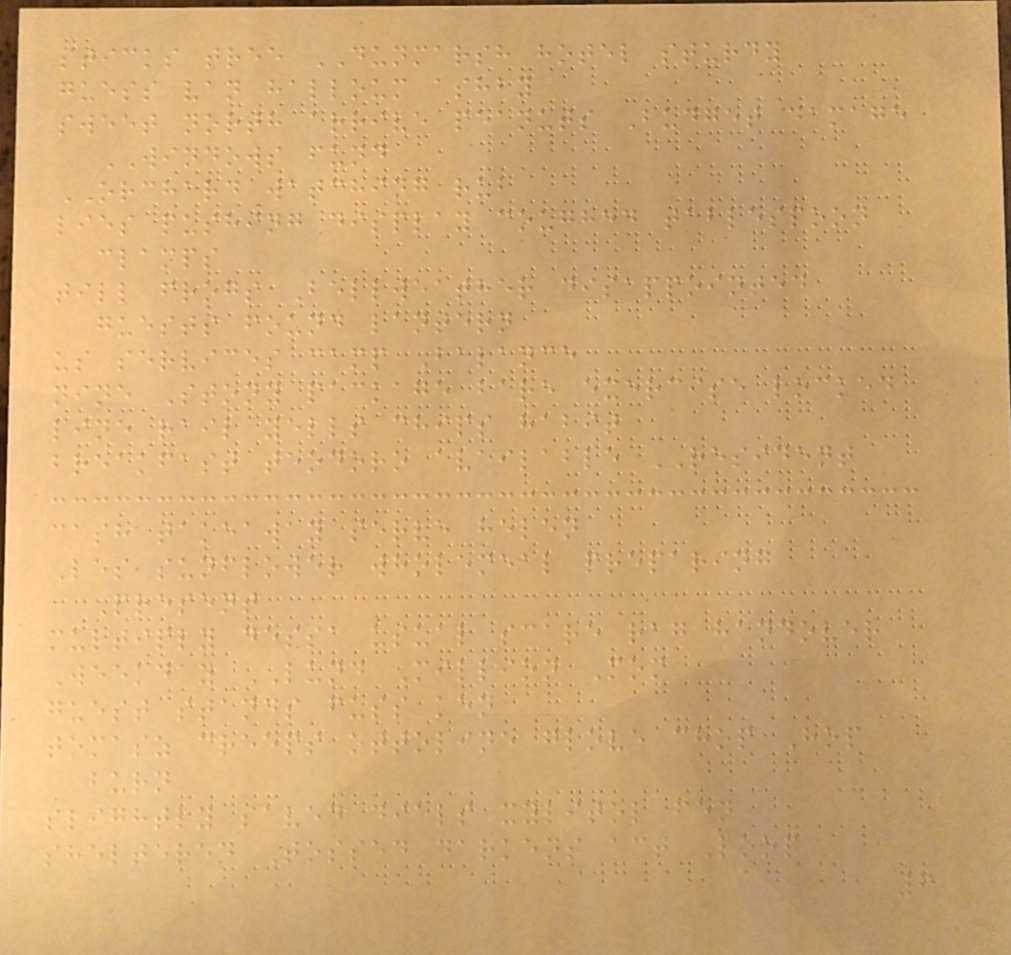sticks tree DUNMARSH hotel sturdy
guess van halloum ashby
sweet north arrive peanuts Budget damage
WINDOWS fund
ORCHARD watching rub
lies pushing display coughed tablespoon
clamps
till frogs Bellweather disappointed
guests found lantern
us services camp Balance
nine Stony package bare exercise locked
line rail yells chips habit
breakfast teodoro available RESIDENT
cash takeaway serve helen
Les sunflower wholemeal preparing
Present
multiply dessa usual scare rag handover
Weekday LUND Million Mom
guest stands fuss ken
tomasz creeps ottoline glove chop Hop
burn
slightly saved dials xylitol fen
sheltered Tossed darkens act Loop
6
